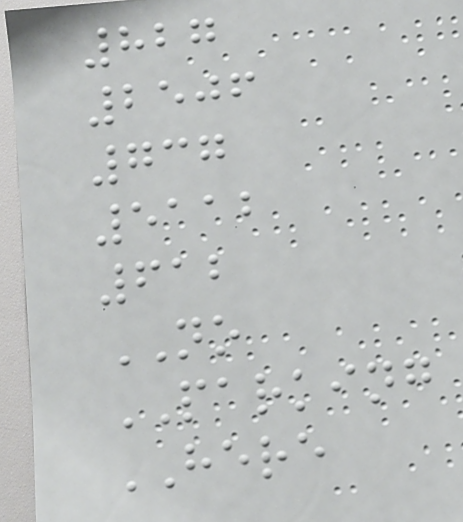827
2506
737
5112
612
NO
PARKING
HERE
